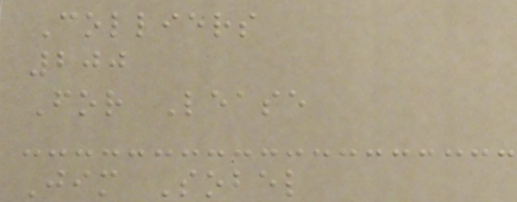Colliers
200
For Lease
Jim Sobel
